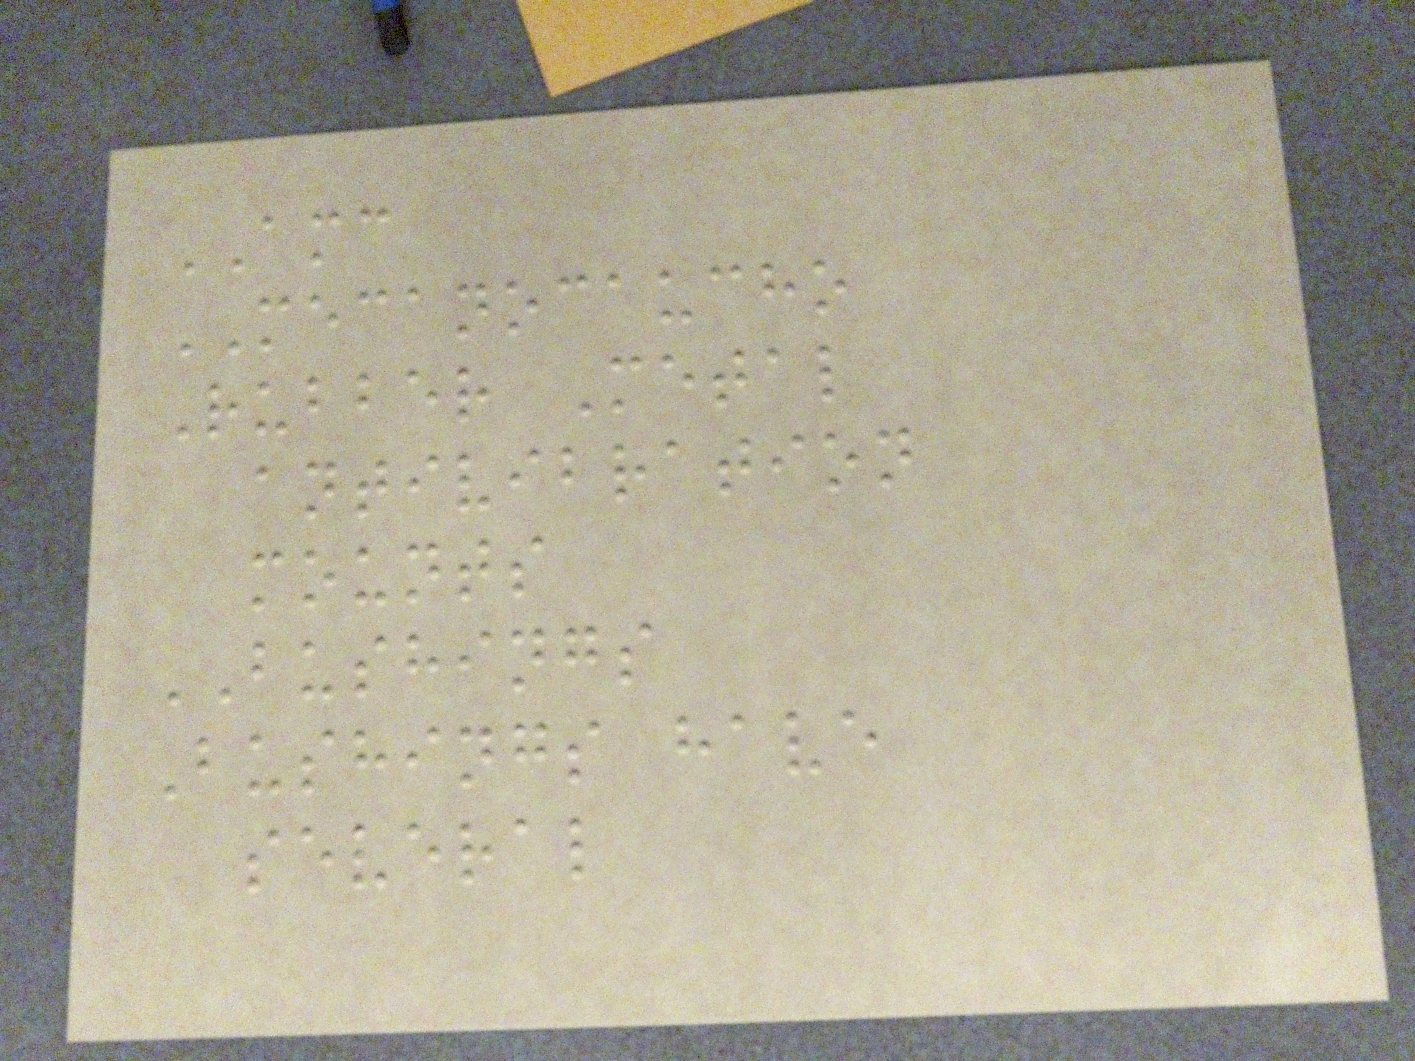AMC
MECANOCAUCHO
Rubber Metal
antivibration
mounts
BUSHINGS
Bushings have
several
